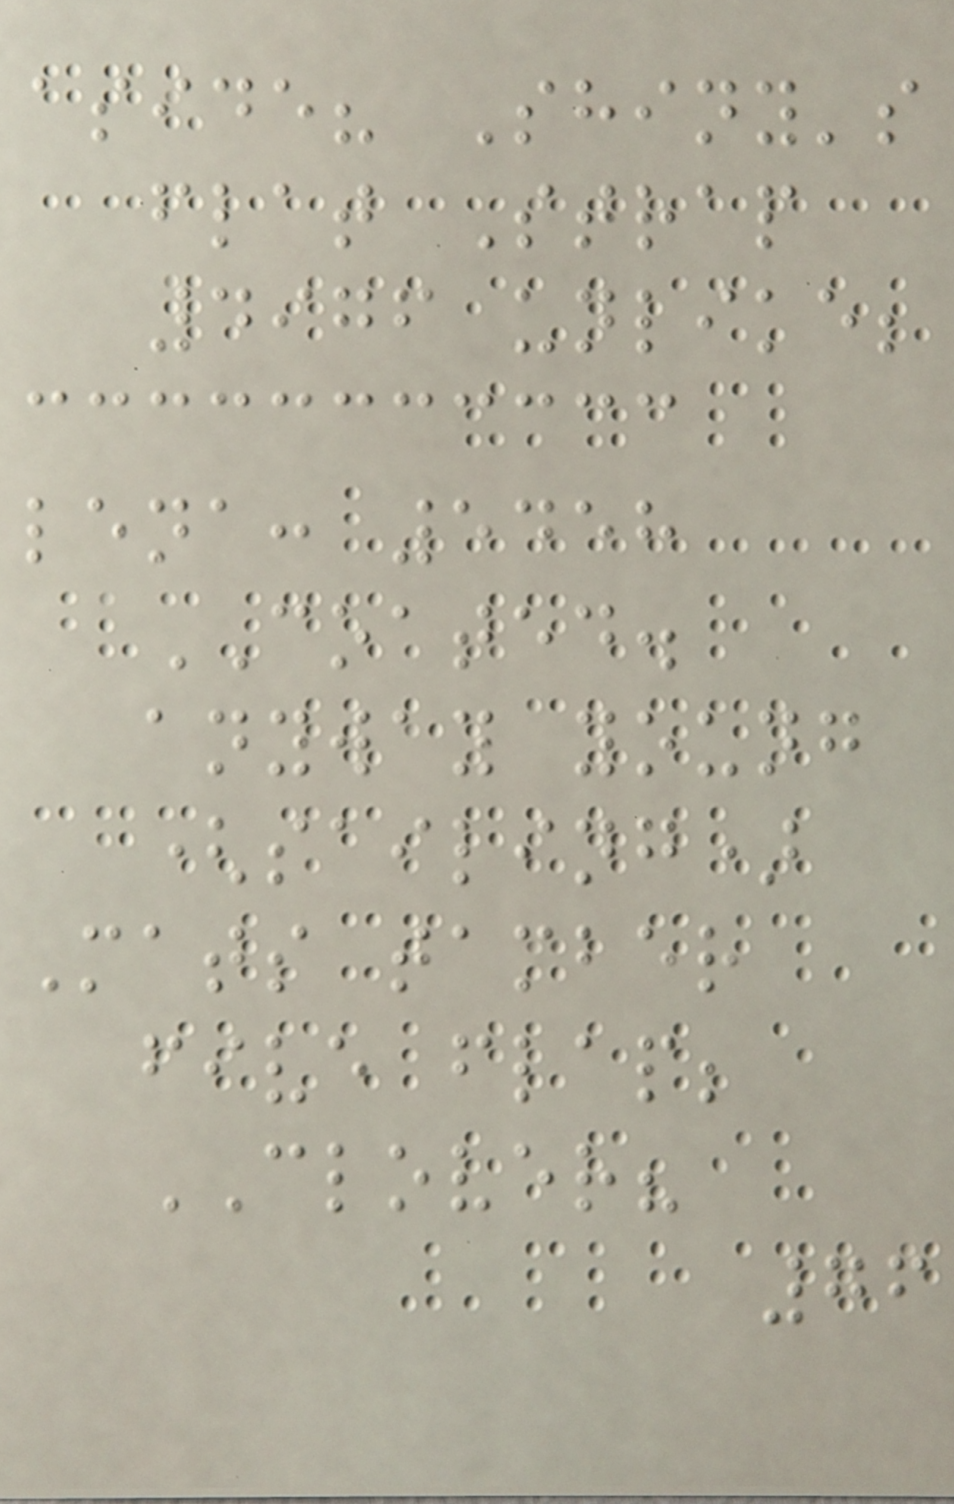aside? Shiny's
flat Strap
4976 unlike;
lena: 5458
COATED.
anyway young
(sailing)
Mats tamber
five flap;
CLOVER?
76
